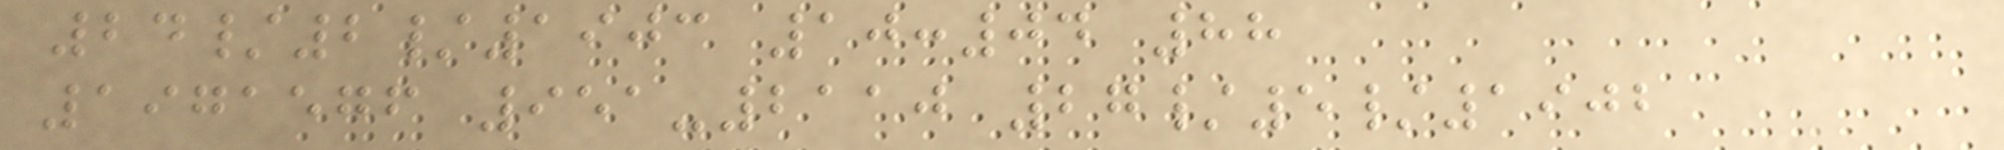24/2/1903 10:04 88
1971576 951-2110 27/5/1902
